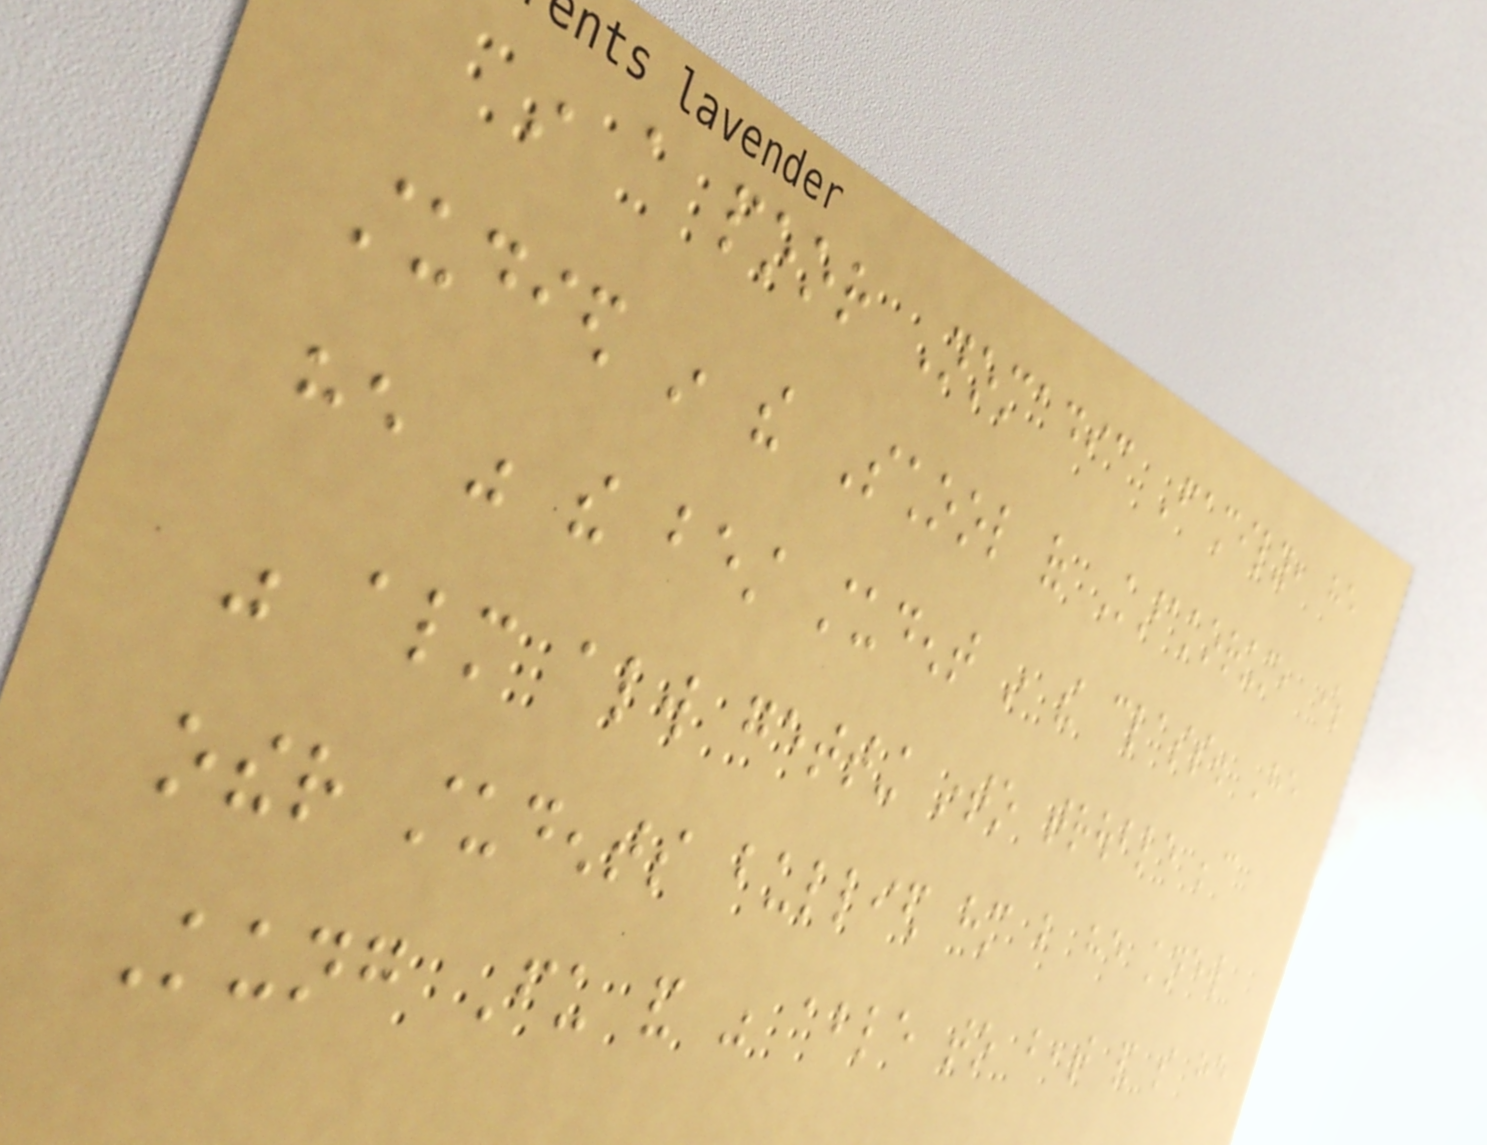in a poor Nomadic Family, he
studied in the School of Karakorum, where
he was the best student in the class. He
was almost always getting into trouble because
other students bullied him but he knew
Kung Fu and was able to beat and so he
